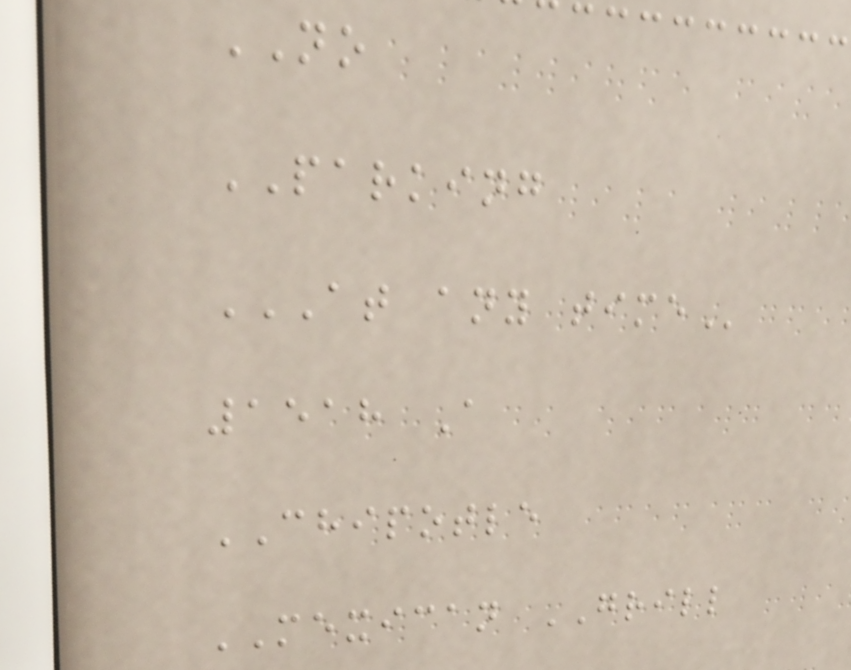NO
PARKING
AT ANY TIME
1518 A
CHIPOTLE
MEXICAN GRILL
